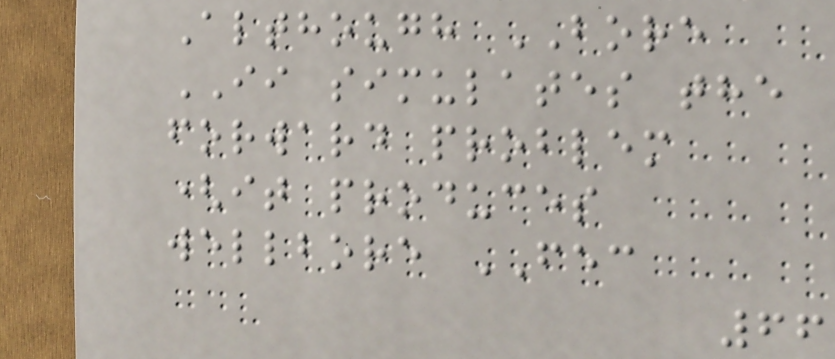Although BORE
II simulates the
forward problem
(it produces
wellbore FEC
66
